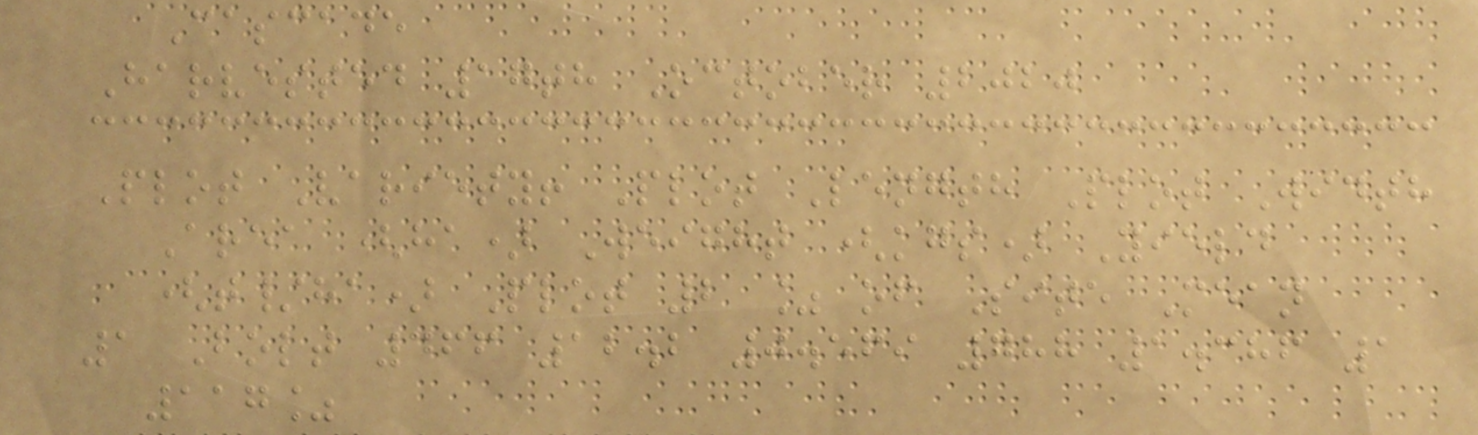Cascade
Harvested 17th October 2020
Plot Variety! Plot Length Plot Width
Area (ha) Weight (kgs) Yield
(t/ha) Plot 2 % of Site Mean
1 Bolt 466 12.2 0.569 788 1.386 1
117%
